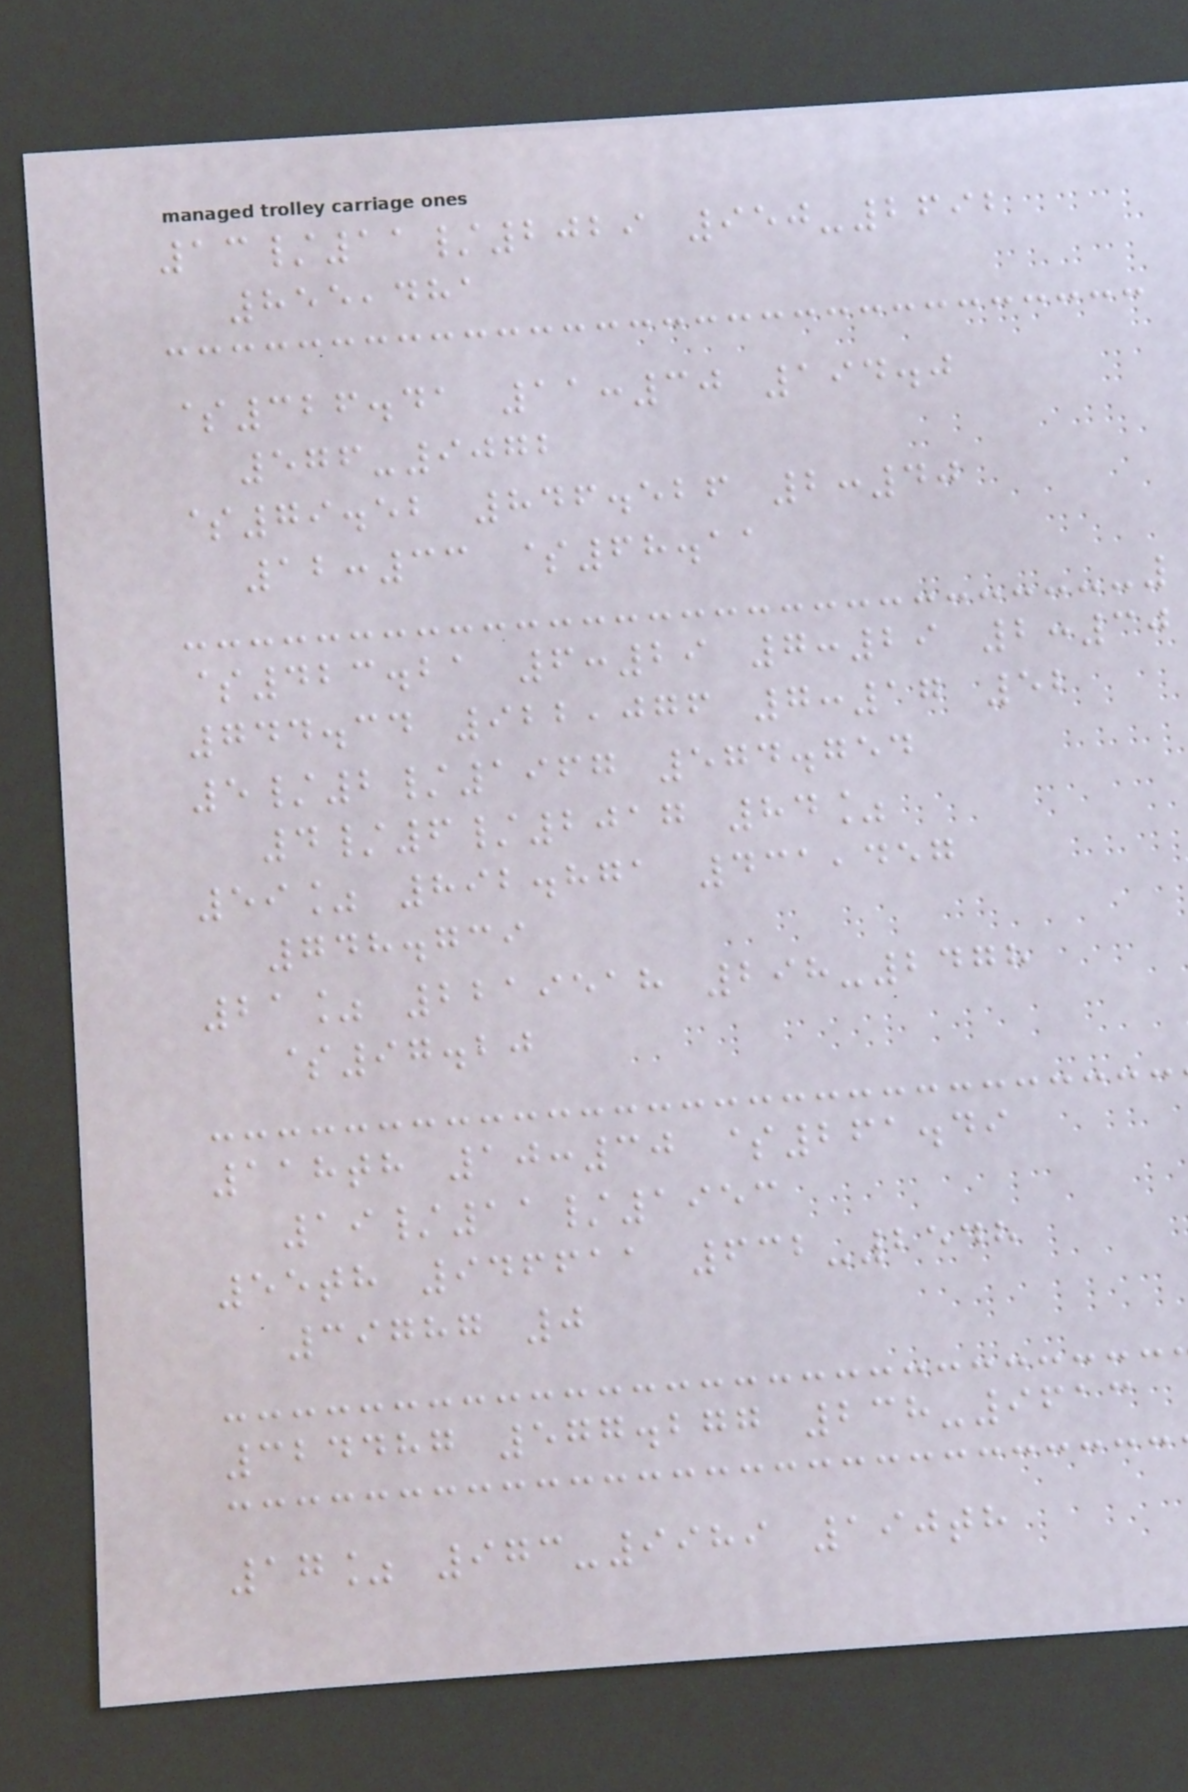13/11/2029 950-2692
855,481
$326.41 11:30 194.0
576-9072
$79.52 846.526 2:40
12:33 $68.11
$423.21 6:29 7:29 2:30
744.34 922,076 7:17 52
5/2/1967 574.754
4/6/2017 84%
59% 892.871 431,457
748.739
21% 2219518 298-2478
$97.20
118th 10:30 $261.49
19/11/1953
55th 946611 632-2548
39787 0
324487 577.277 238-9613
17% 973-9989 190th
